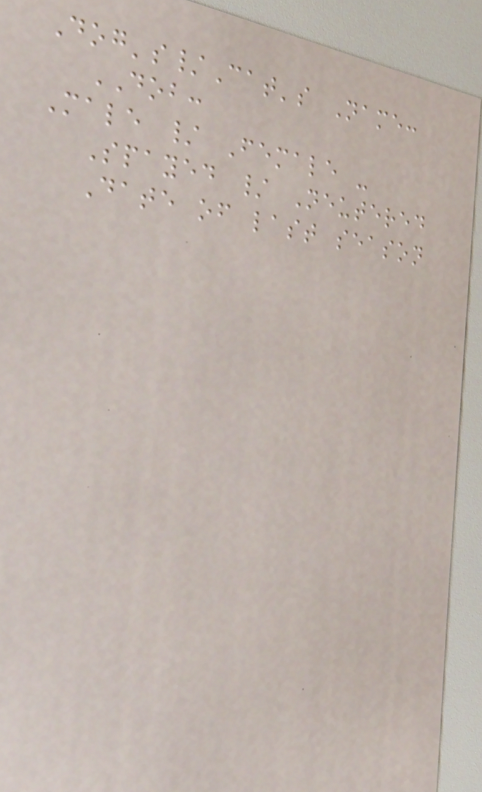Dog's/Cat's Name:
DOB:
Male / Female -
Spayed / Neutered
Date of last season
